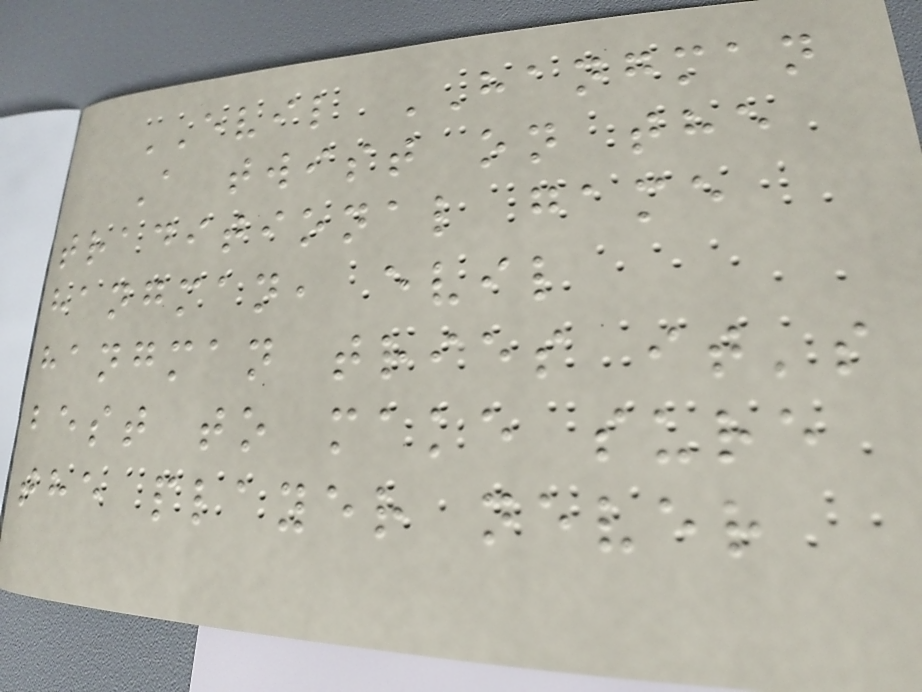EVIL HANGMAN
A twist on the
traditional game
hangman, evil
hangman tries it's
best to make sure
the player never
